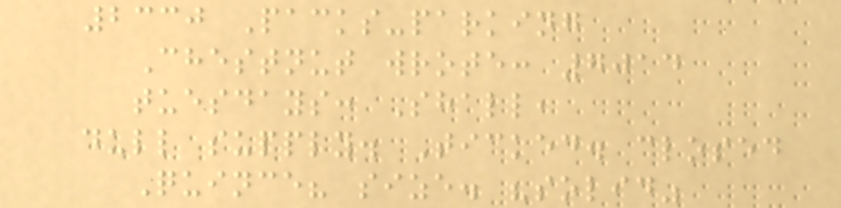2330 Packs-parking
Chestnut wrote: 7014
tuesdays: Shall,
dull supply. Ticked. closed
Quince? size. "solid"
